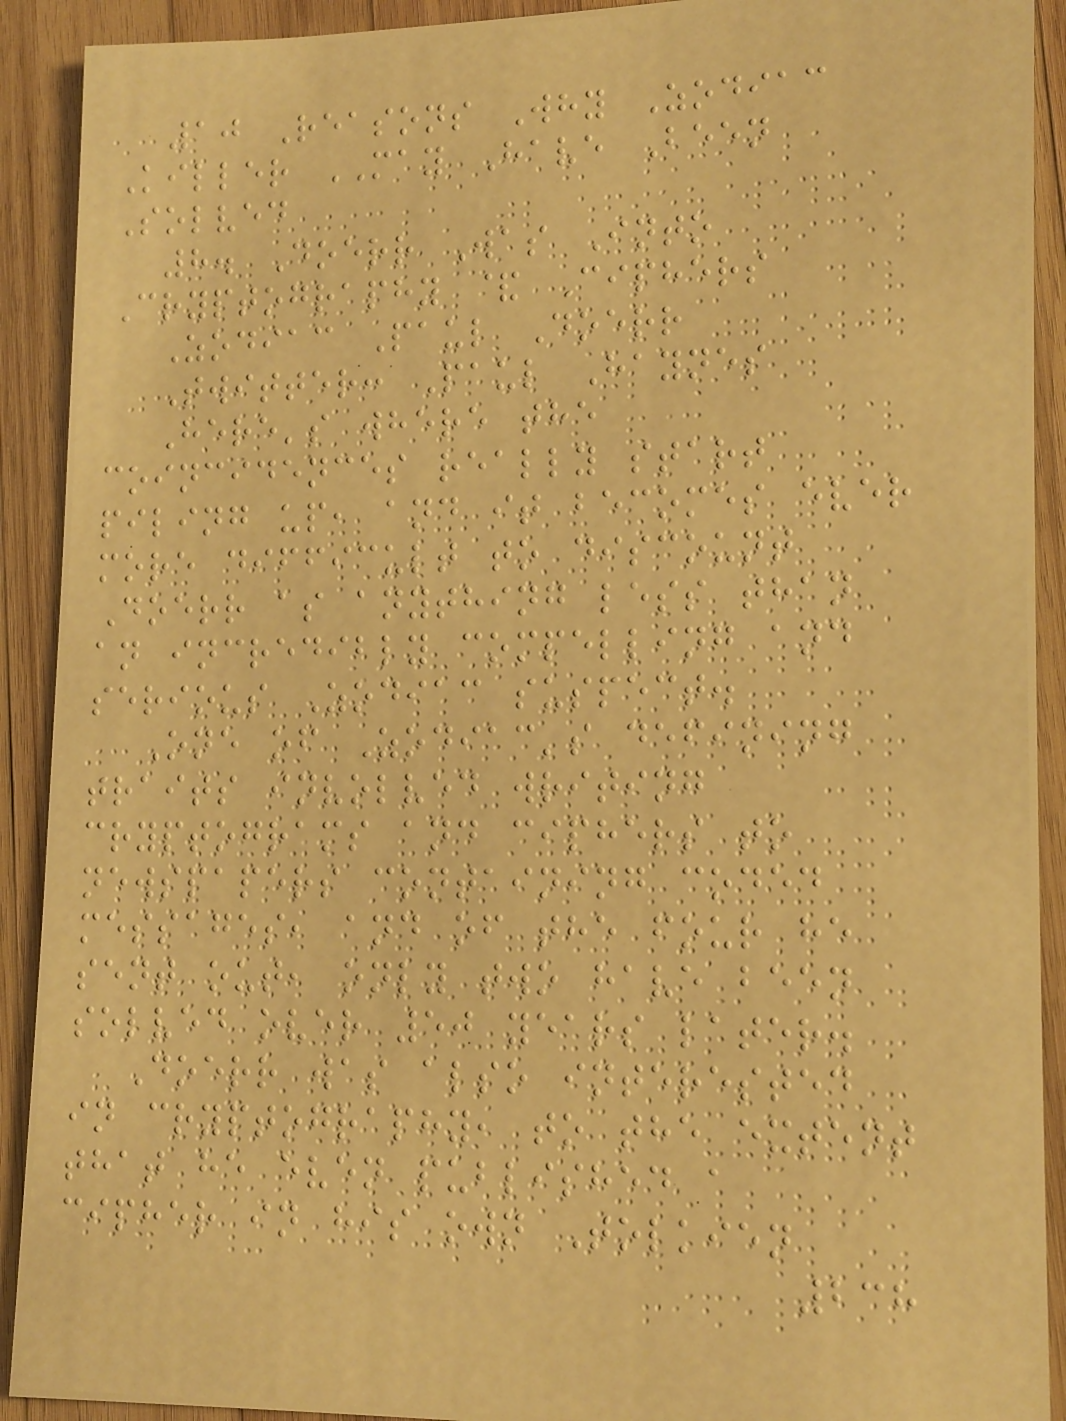10 Reasons Why Zodiac
Killer MAY Have Been
Solved
8. Doerr Was Into
Cryptography & Ciphers
Zodiac Paul Doerr
Twitter: Paul Haynes
Here's where the
coincidences really start
piling up, and it becomes ever
more difficult to discount
Doerr as anything less than
an incredibly compelling and
serious Zodiac suspect.
One of Zodiac's defining
traits involved writing
cryptograms and ciphers to
newspapers containing coded
messages, and of the four he
sent out, only two have been
solved over 50 years later.
Doerr was also interested
in cryptography, to the extent
that he even published a
cipher in his own Tolkien
238
